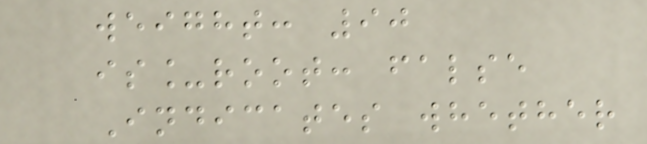weight: 90
is_root: false
Indicates whether
